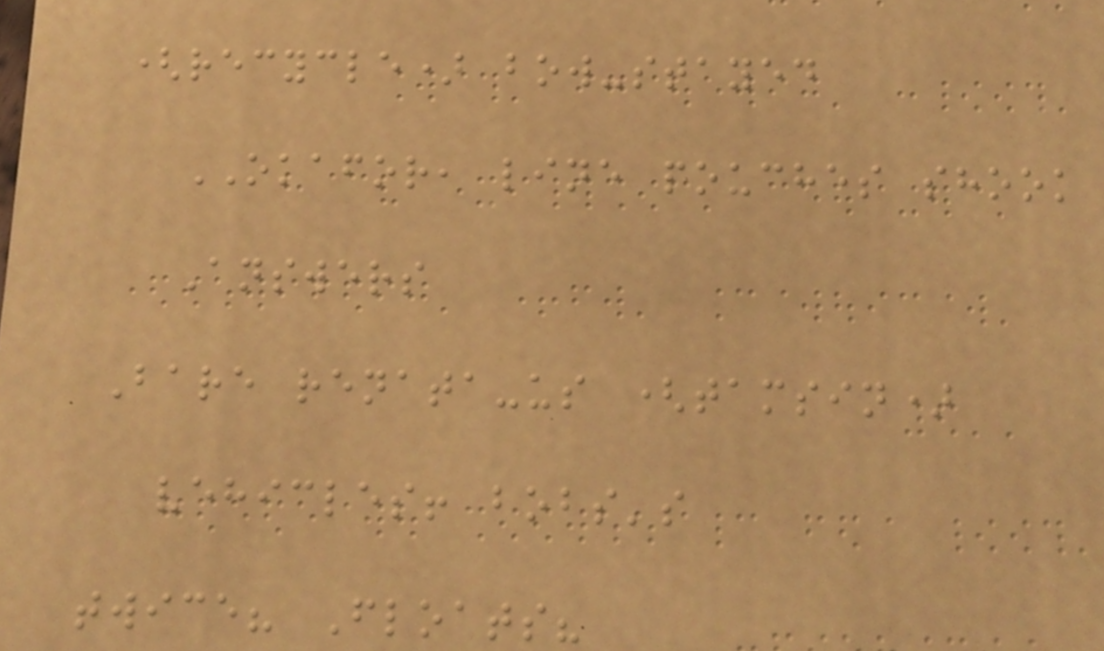(recycle) bow-stayed
OKAFOR, line pouches shook
Answers
Bare renata-us (tamsin)
vehicles! bobs's
twice? Floats?
